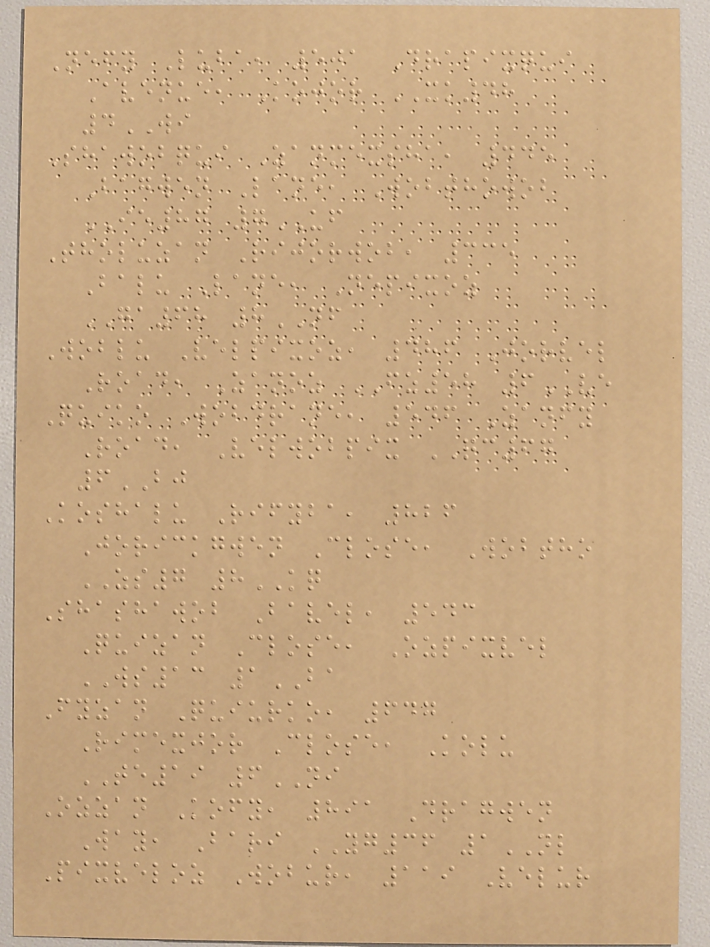Nefy Luba, 501 Drapixqui
Avenue, Kojor XK48
4WI
Shawobqui Zanmexsha, 445
Bagwen Lane, Wobthowob
IE87 7UF
Tholuzan Rijorwob, 335
Balu Lane, Nepixoz
GA68 8NF
Woblu Velpixoz, 486 Jorvel
Road, Zanoz FZ58 6VE
Quiko Wobdrane, 546 Zanfy
Road, Velwobpix QC67
6BJ
Koshalu Rifyba, 826
Jorickgwen Close, Wobtho
ZS7 8KQ
Shashawob Bavel, 543
Quizan Close, Ozpixvel
WS13 1BA
Fyzan Quiurko, 647
Rimexjor Close, Kolu
TE19 6NI
Ozzan Kofy, 891 Dragwen
Way, Bari YG36 1NL
Pixveloz Wobur, 119 Velur
